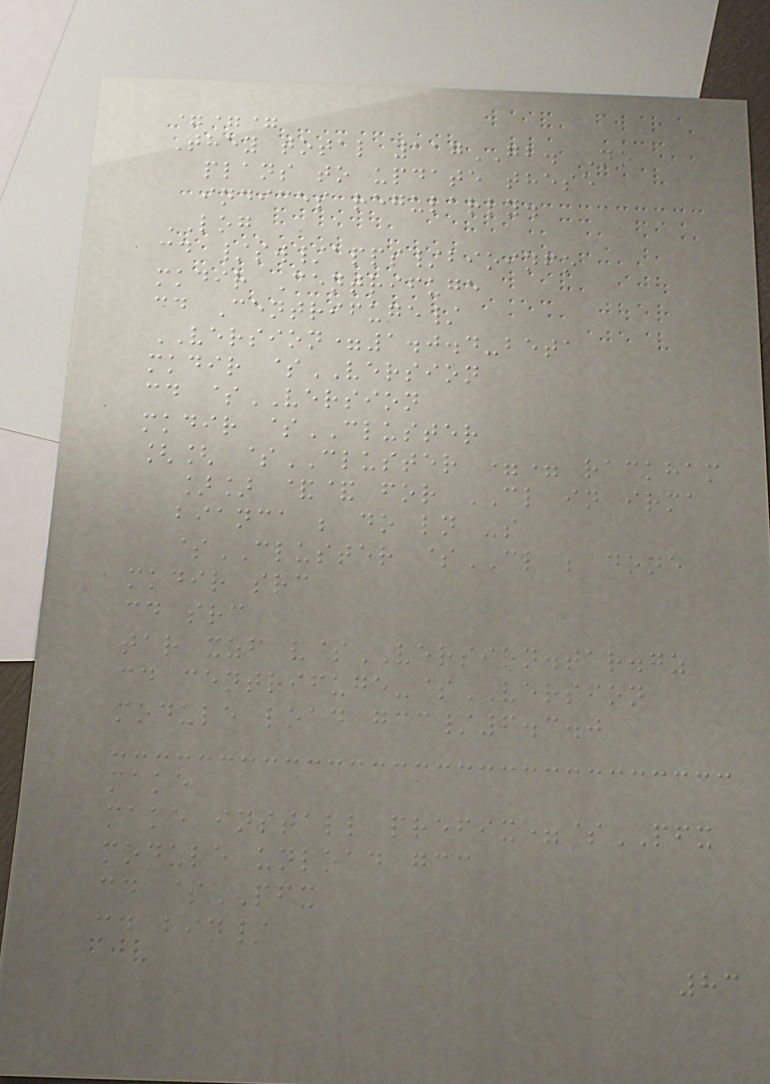===
They total 117GB. No
plans to update these
indices regularly.
LOG
cd /sw/apps/bioinfo
mkdir Centrifuge
cd Centrifuge/
VERSION=1.0.4-beta
mkdir $VERSION
cd $VERSION
mkdir $CLUSTER
[[ $CLUSTER == rackham
]] && for CL in irma
bianca ; do ln -s
$CLUSTER $CL ; done
mkdir src
cd src
tar xzf v$VERSION.tar.gz
cd centrifuge-$VERSION
module load gcc/6.3.0
make
make install prefix=$PFX
module unload gcc
cd $PFX
cd bin/
83
